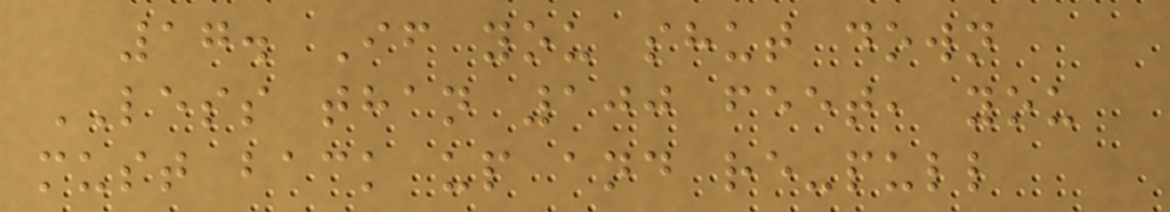17. If you shut down
LESS than 100 feet, you
must back up and re-pull
